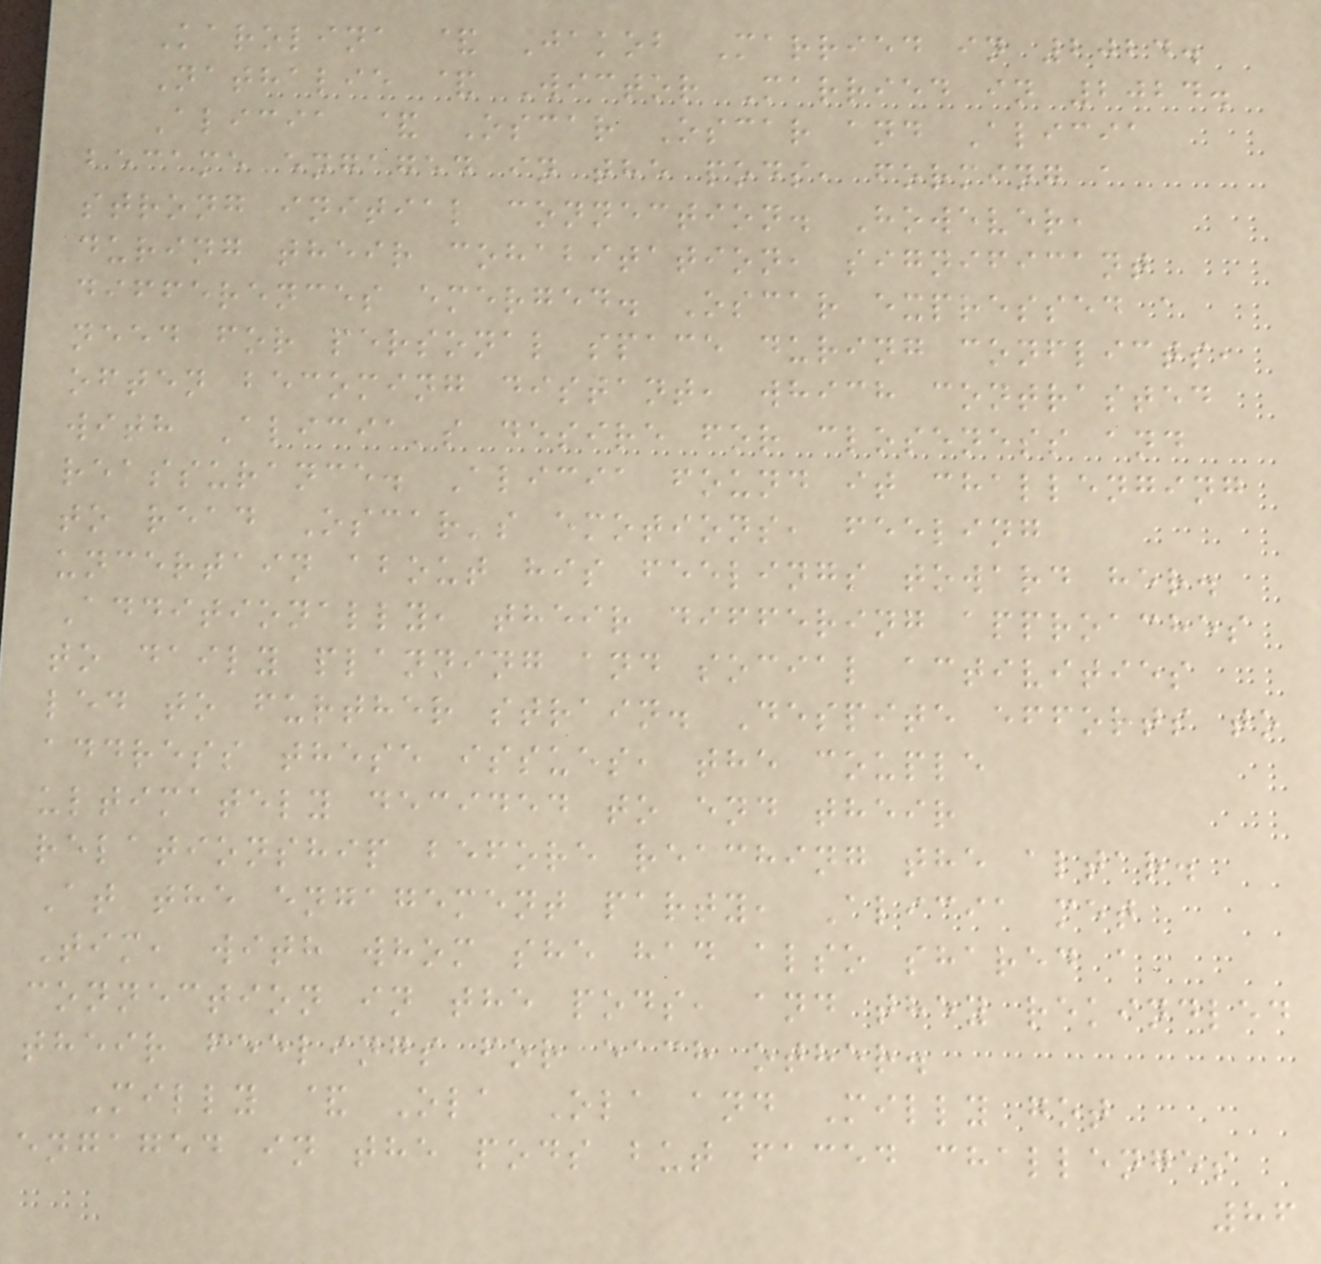Karolina & Jakob Married in 2024.
Nathalie & Wictor Married in 2024.
Alicia & Oscar Oscar and Alicia
became engaged in the pods, forming a
strong initial connection. However,
during their cohabitation, significant
differences emerged. Oscar expressed a
need for personal space during conflicts,
often becoming distant, which contrasted
with Alicia's desire for closeness and
reassurance. Alicia found it challenging
to read Oscar's emotions, feeling
uncertain about his feelings toward her.
Additionally, their differing approaches
to daily planning and social activities
led to further strain. Despite efforts to
address these issues, the couple
ultimately decided to end their
relationship before reaching the altar.
At the engagement party, Alicia met
Tim, with whom she had also shared a
connection in the pods, and they rekindled
their feelings for each other.
Milly & Ola Ola and Milly got
engaged in the pods but faced challenges
86
